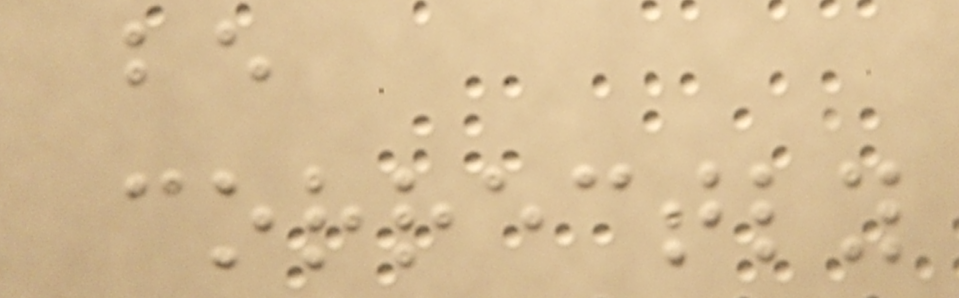be
correctly
